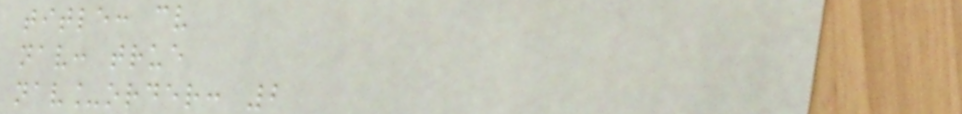title: cv
nav: true
nav_order: 2
